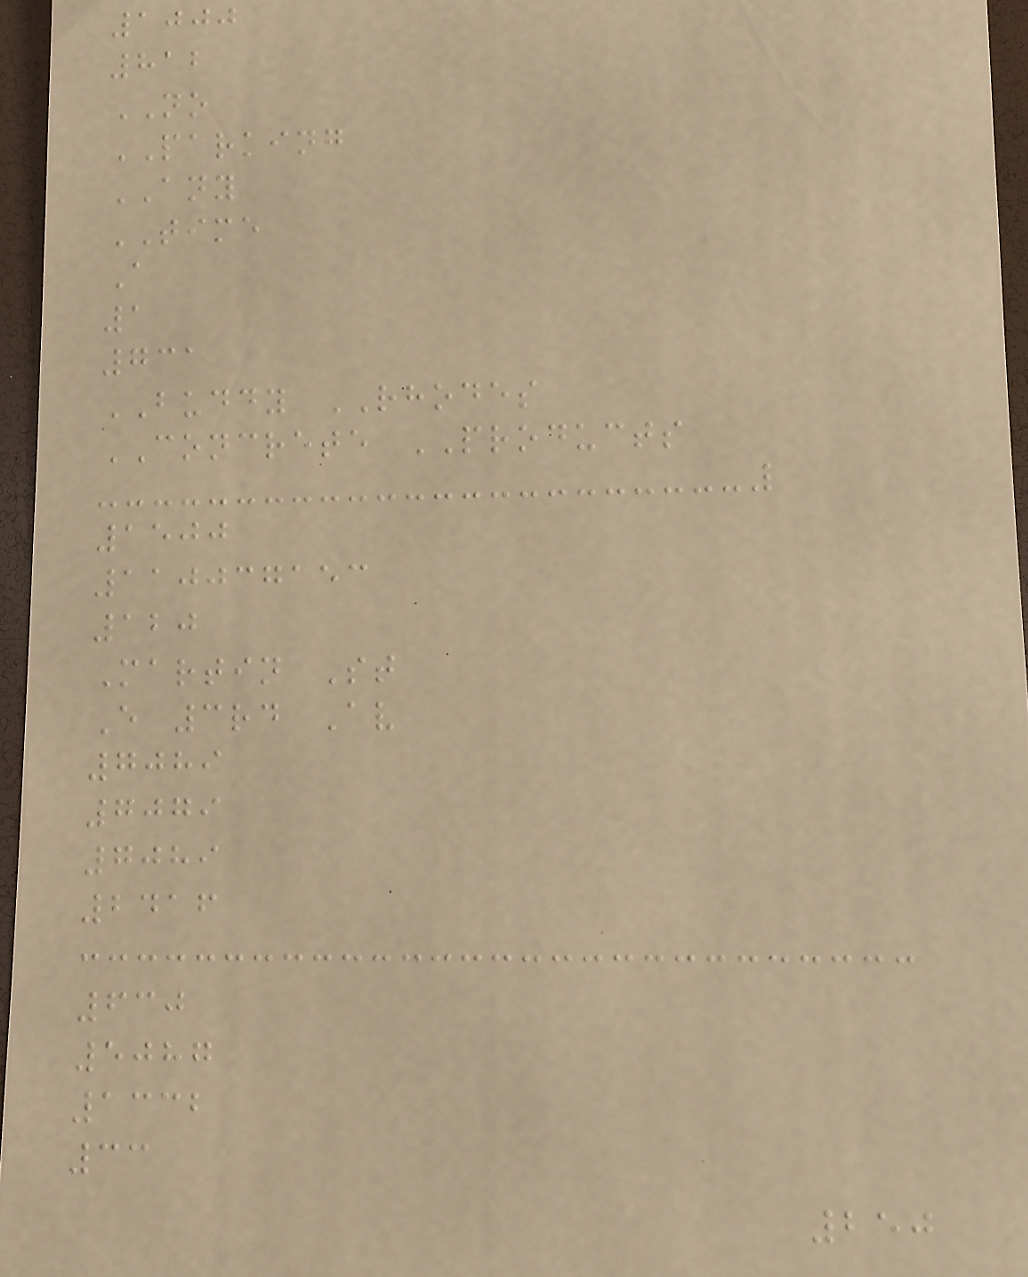1000
812
NO
PARKING
ANY
TIME
A
1
731
BUDDY RHODES
CONCRETE PRODUCTS
1500
110037153
120
Martin St
E 3rd Av
7089
7079
7089
2416
630
5087
1332
33
250
